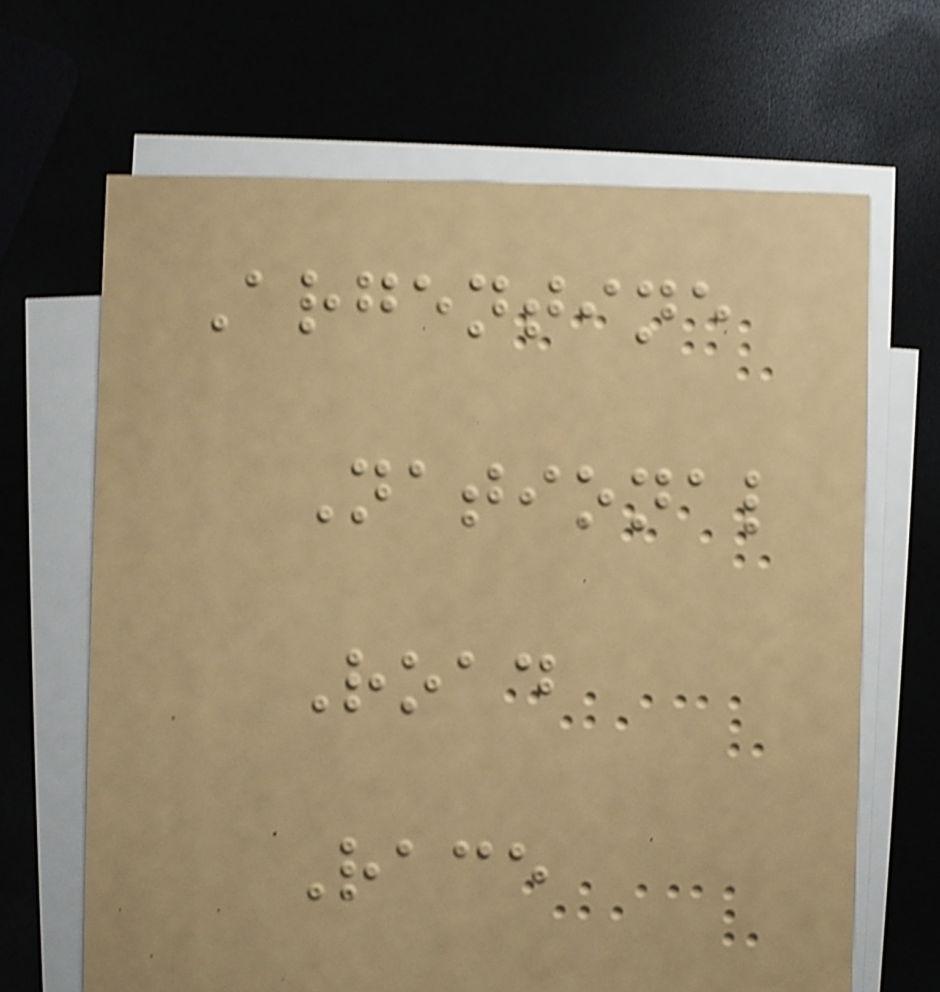Argentine
National
Road
Race
